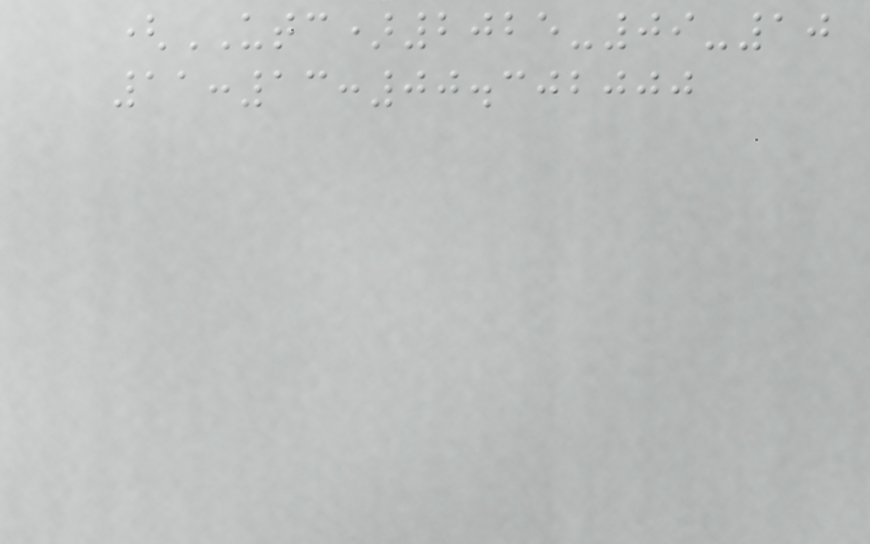(UTC)2025-09-10
11:13:00.302000
